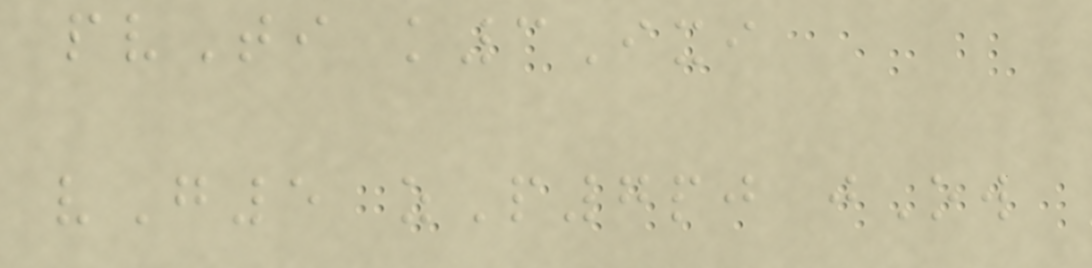pvTi k3Ixi
vG5 zP7pj jOw
